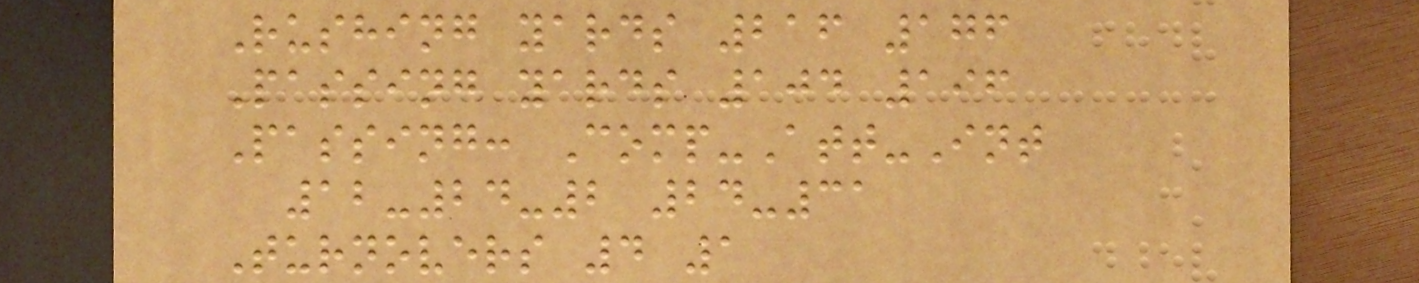Rushing yards 216 176
Passing yards 104 196
Passing: Comp-Att-Int
12-24-2 24-31
Turnovers 4 1
